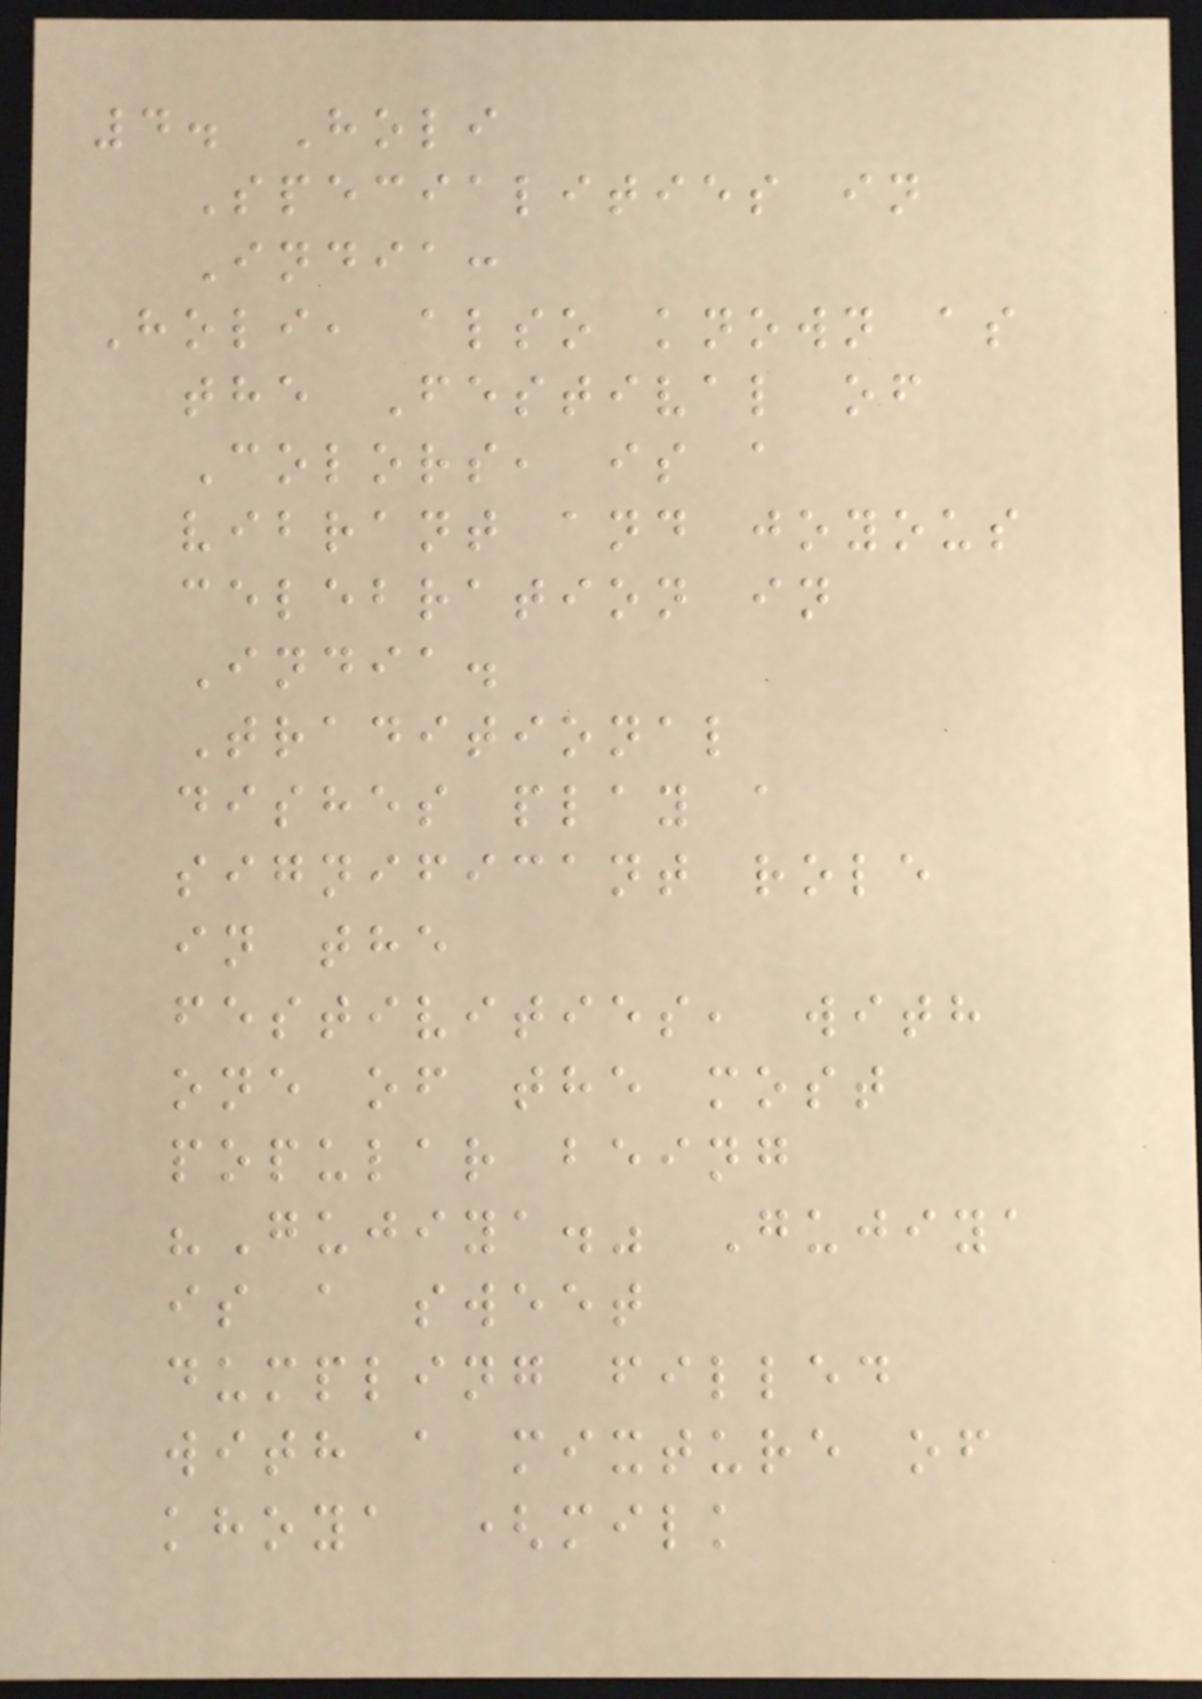4. Holi
Specialities in
India:
Holi, also known as
the Festival of
Colors, is a
vibrant and joyous
celebration in
India.
Traditional
dishes play a
significant role
in the
festivities, with
one of the most
popular being
"Gujiya." Gujiya
is a sweet
dumpling filled
with a mixture of
khoya (milk
